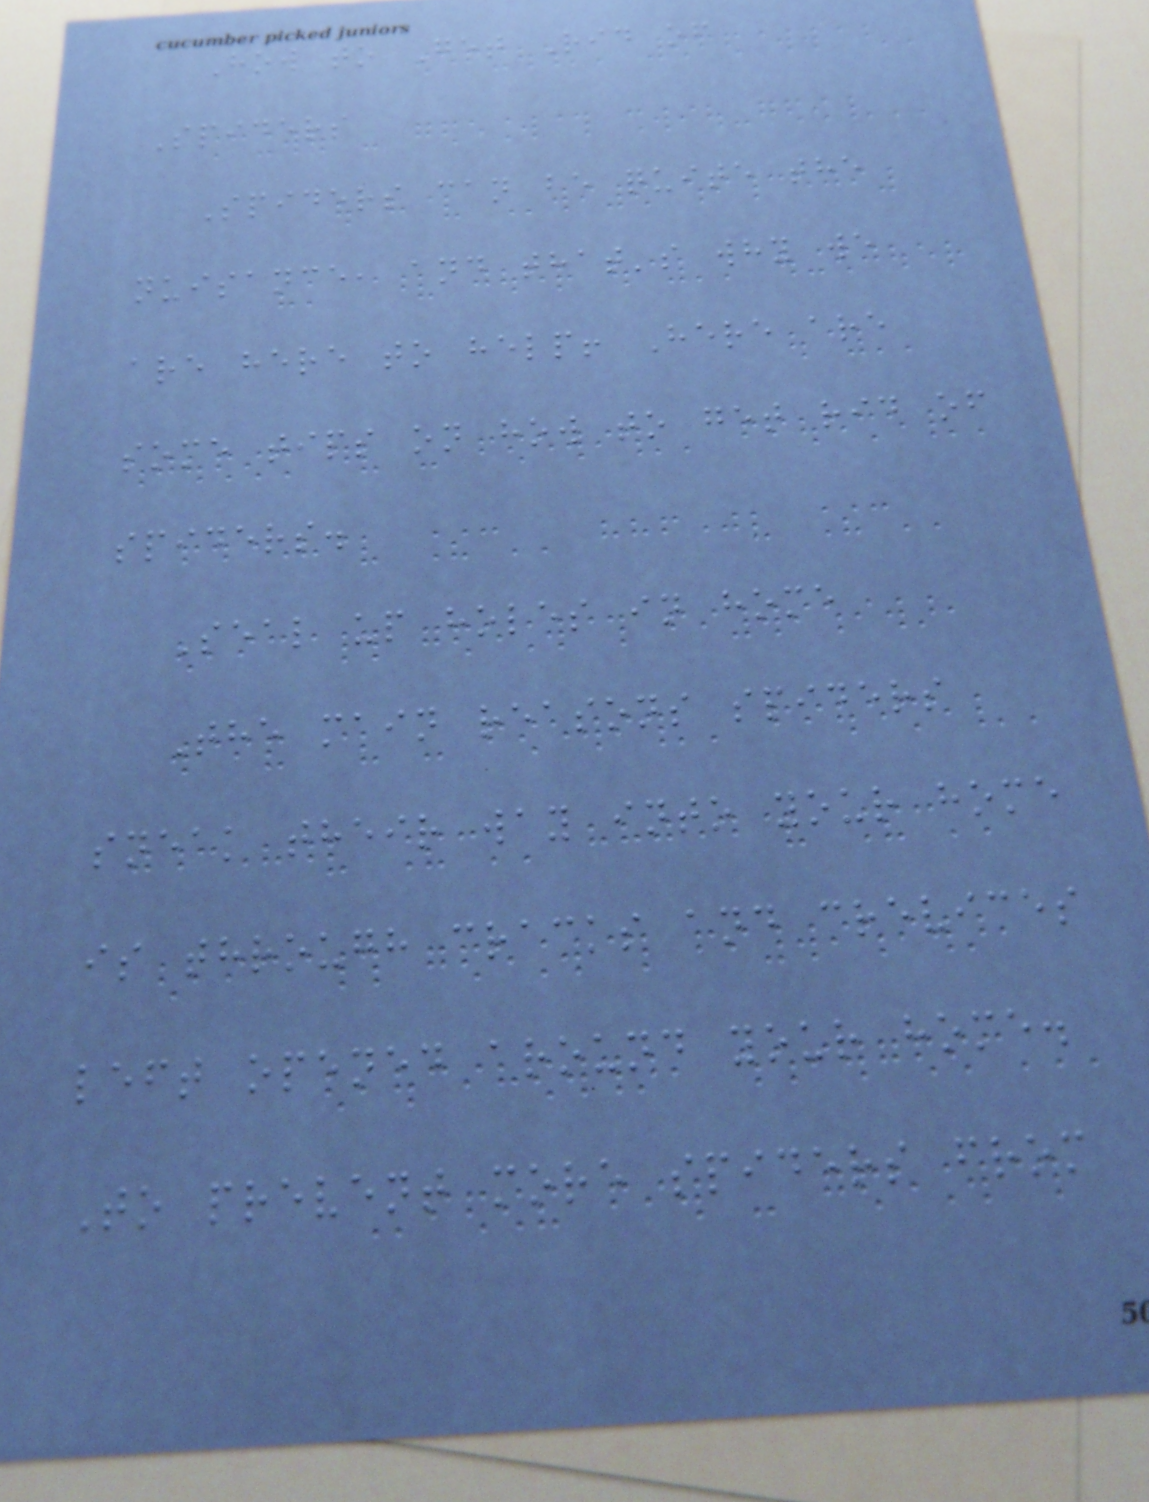How to Get Rid of
Spiders
Spiders can be quite the
nuisance, and that's why we
are here to help! Here are
some tips on how to get rid of
spiders.
Seal up holes in home
The main reasons spiders
sneak their way into your home
is through cracks and crevices
left opened around your home.
To prevent more spiders from
